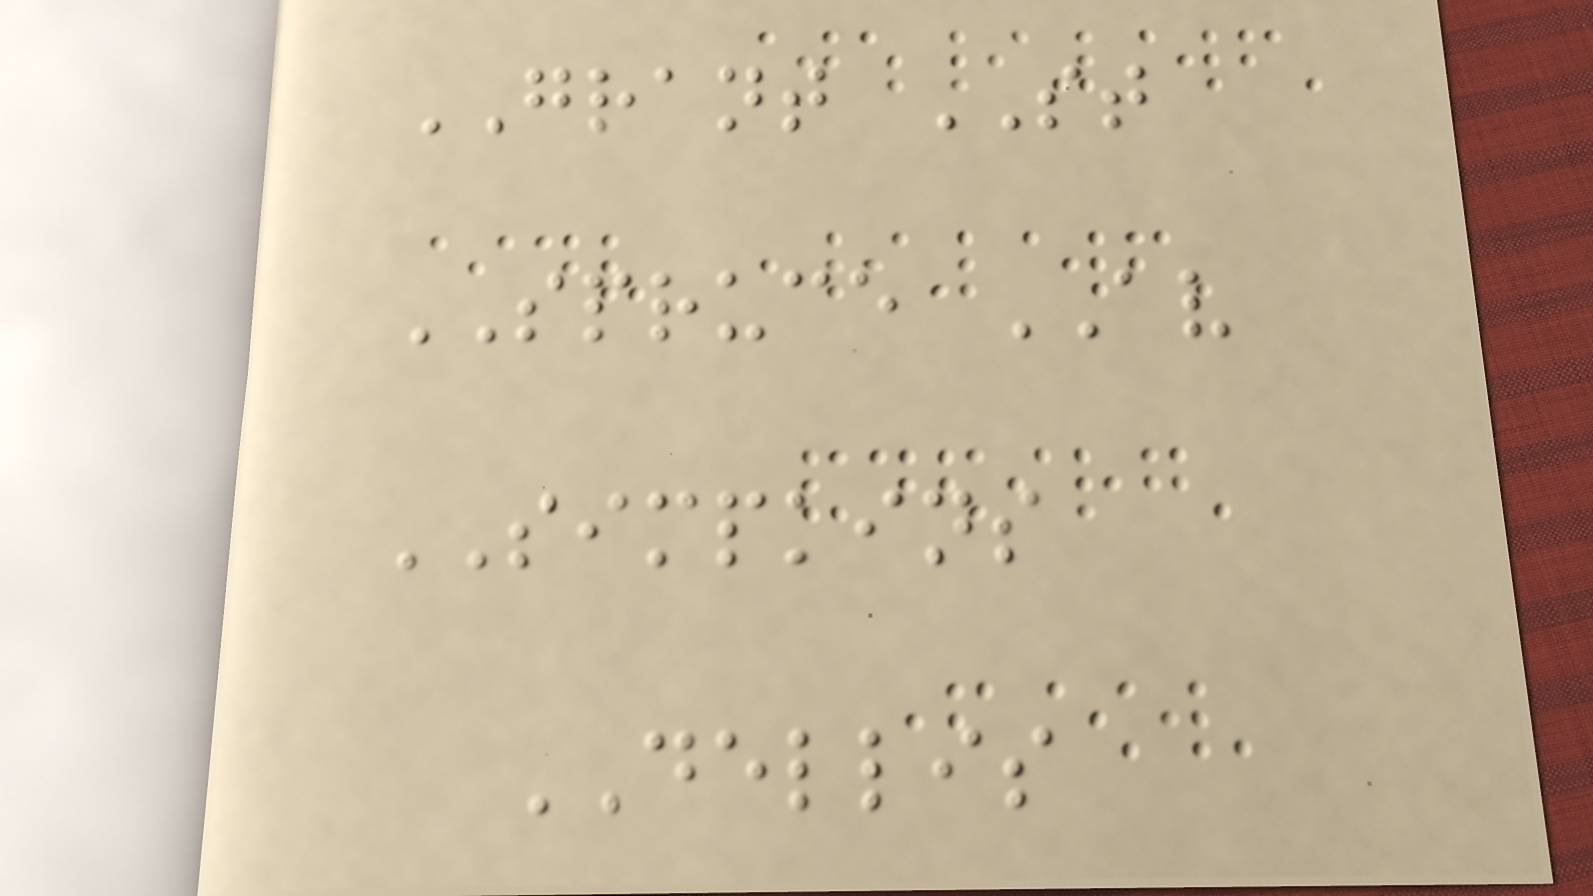GRANT ST
SPRUCE AV
SIMPKINS
DELLIS
